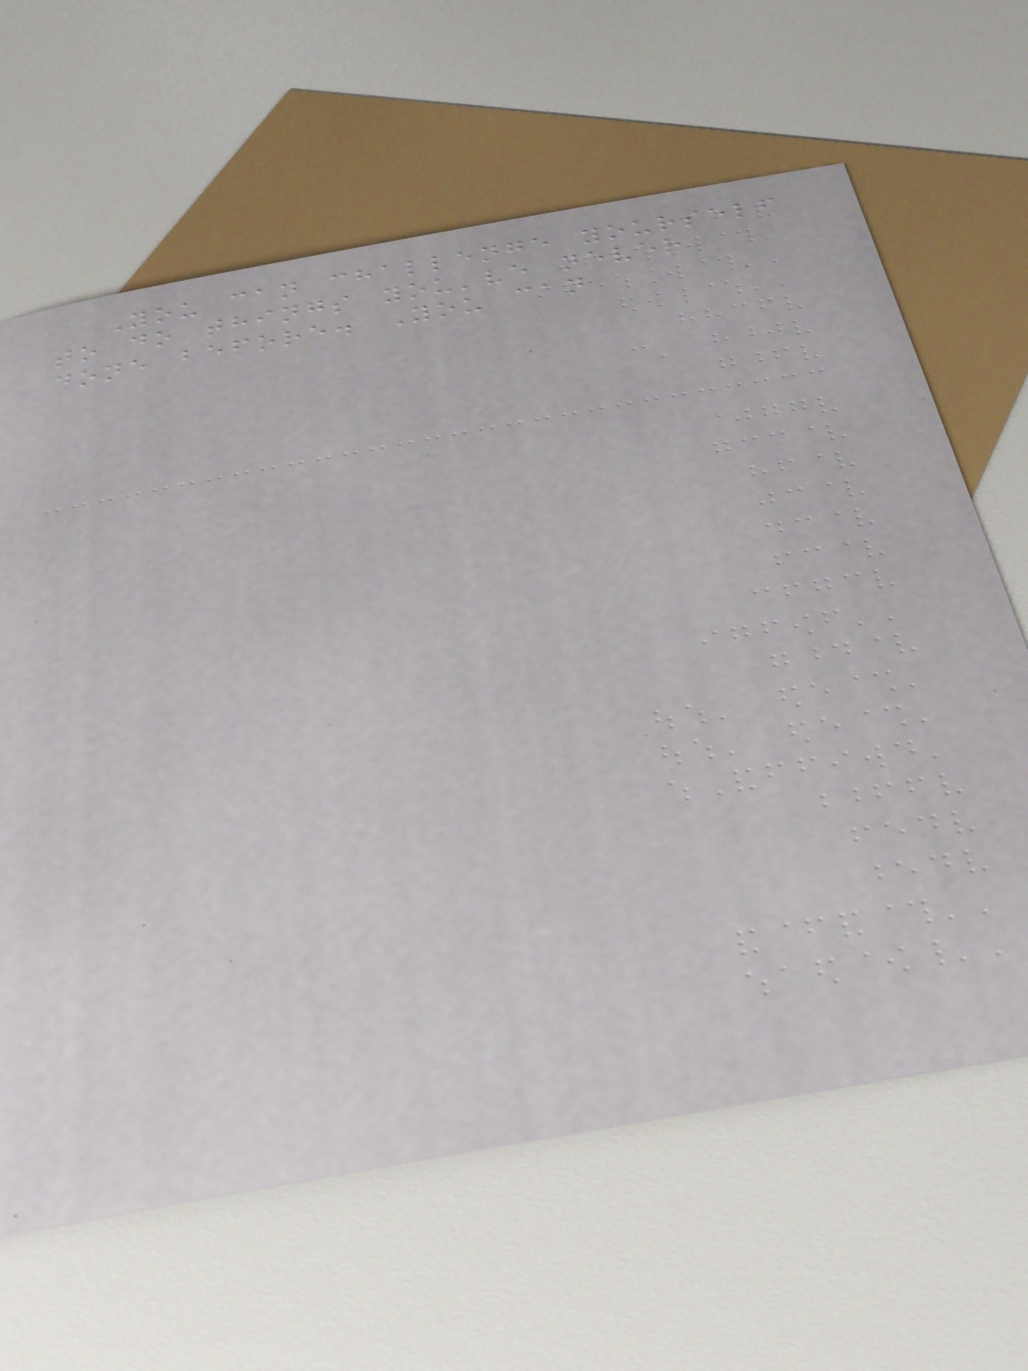You can challenge yourself
to do things you've never
done before. You can
